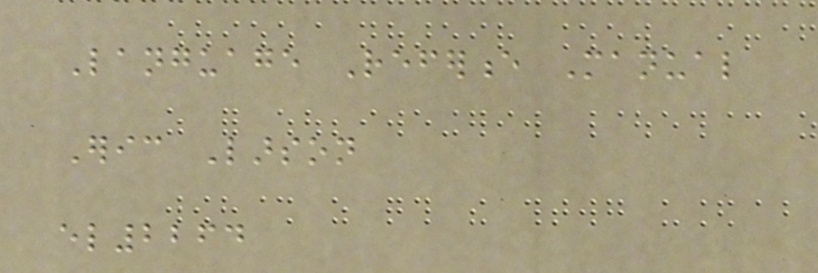Language Reference Manual
Eric Larson
el2264
